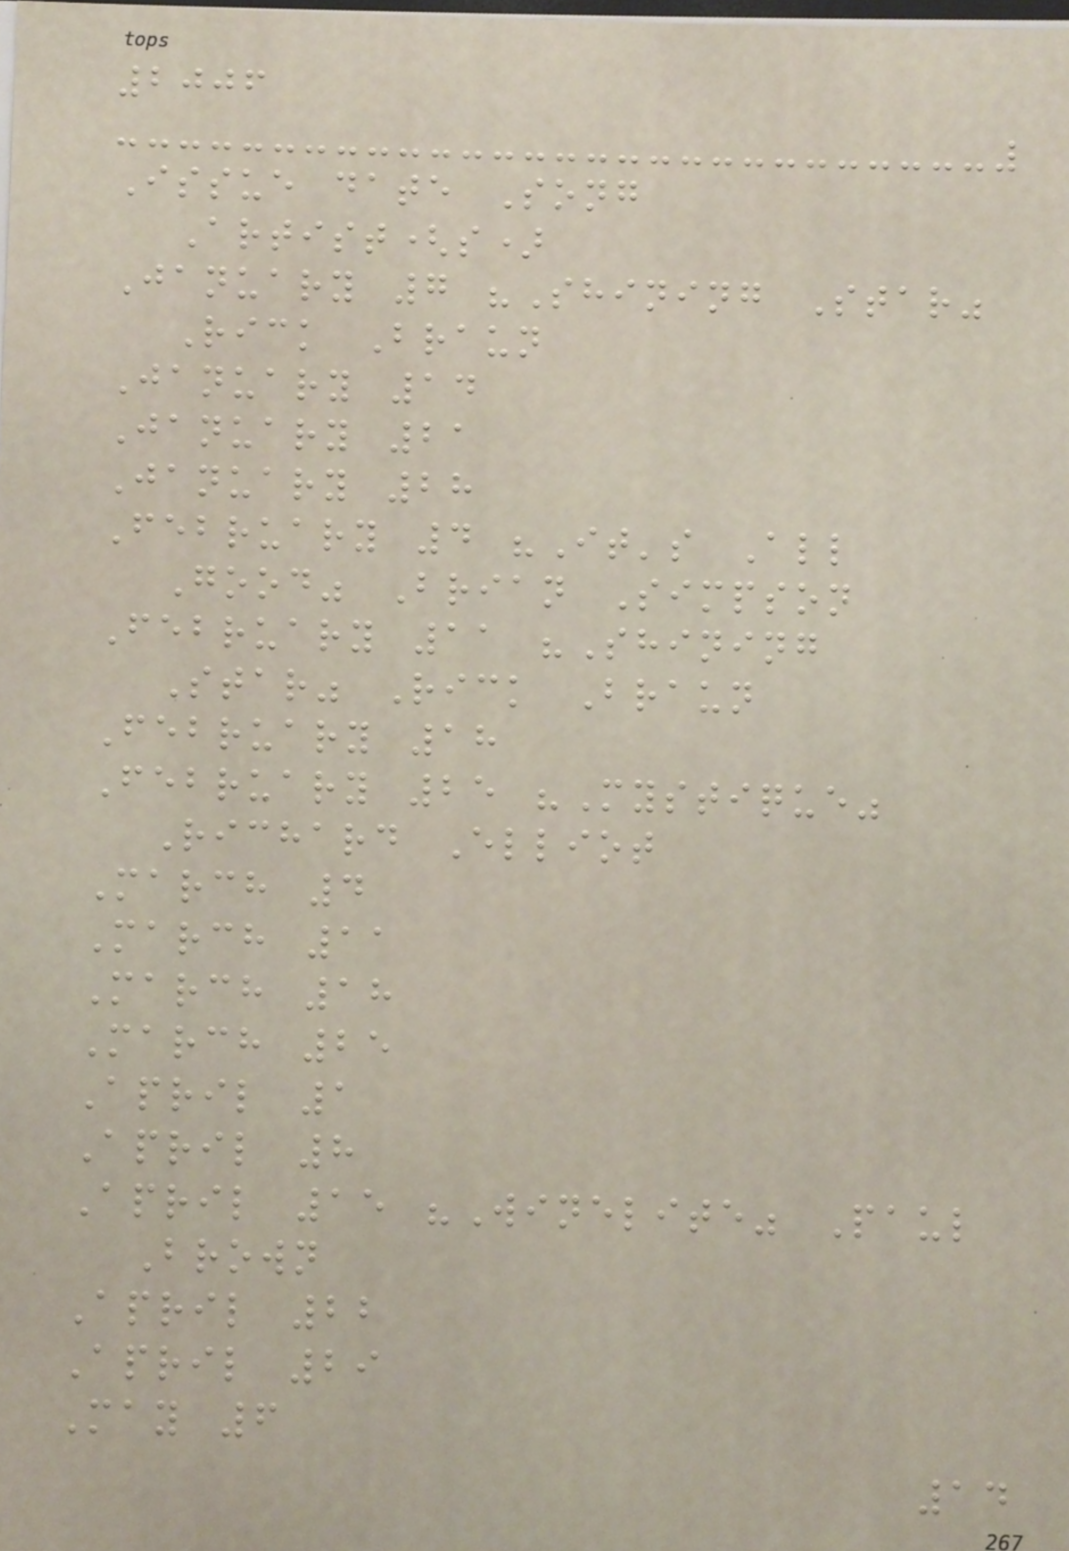2006
Issue date Song
Artist(s)
January 7 "Shining Star"
Rick Braun
January 14
January 21
January 28
February 4 "It's All
Good" Brian Simpson
February 11 "Shining
Star" Rick Braun
February 18
February 25 "Mystique"
Richard Elliot
March 4
March 11
March 18
March 25
April 1
April 8
April 15 "Winelite" Paul
Brown
April 22
April 29
May 6
14
